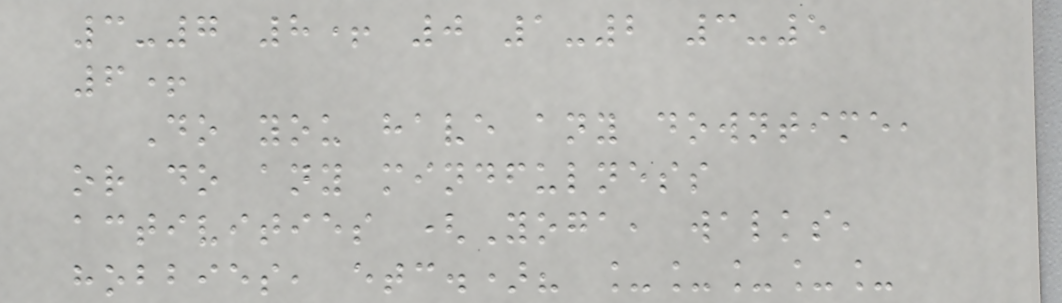3-7 8+ 0 1-2 3-5
6+
Do you have any downtime,
or do any mindfulness
activities (Yoga, walks,
hobbies, etc.)? _____
